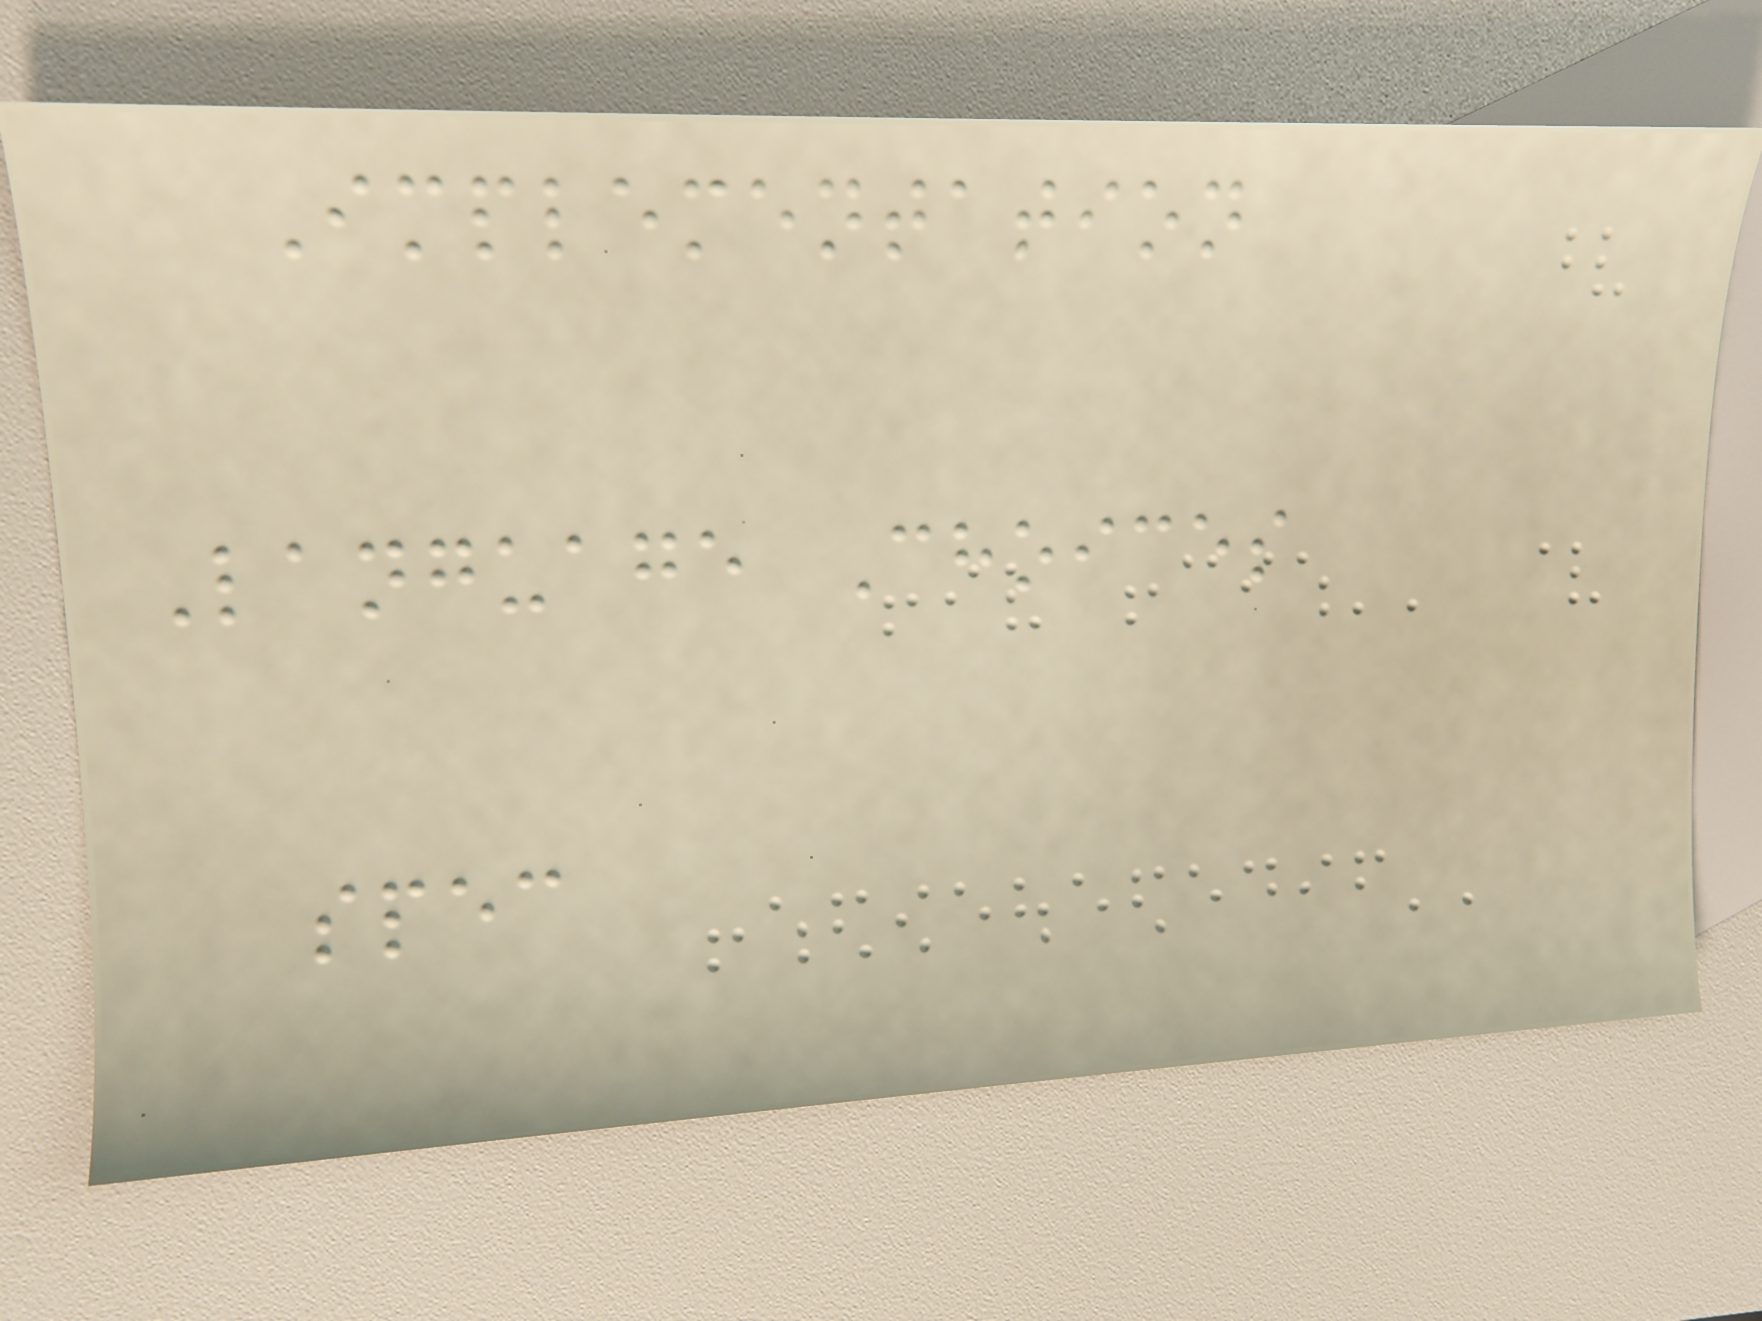Implementation
Language Choices
spec
